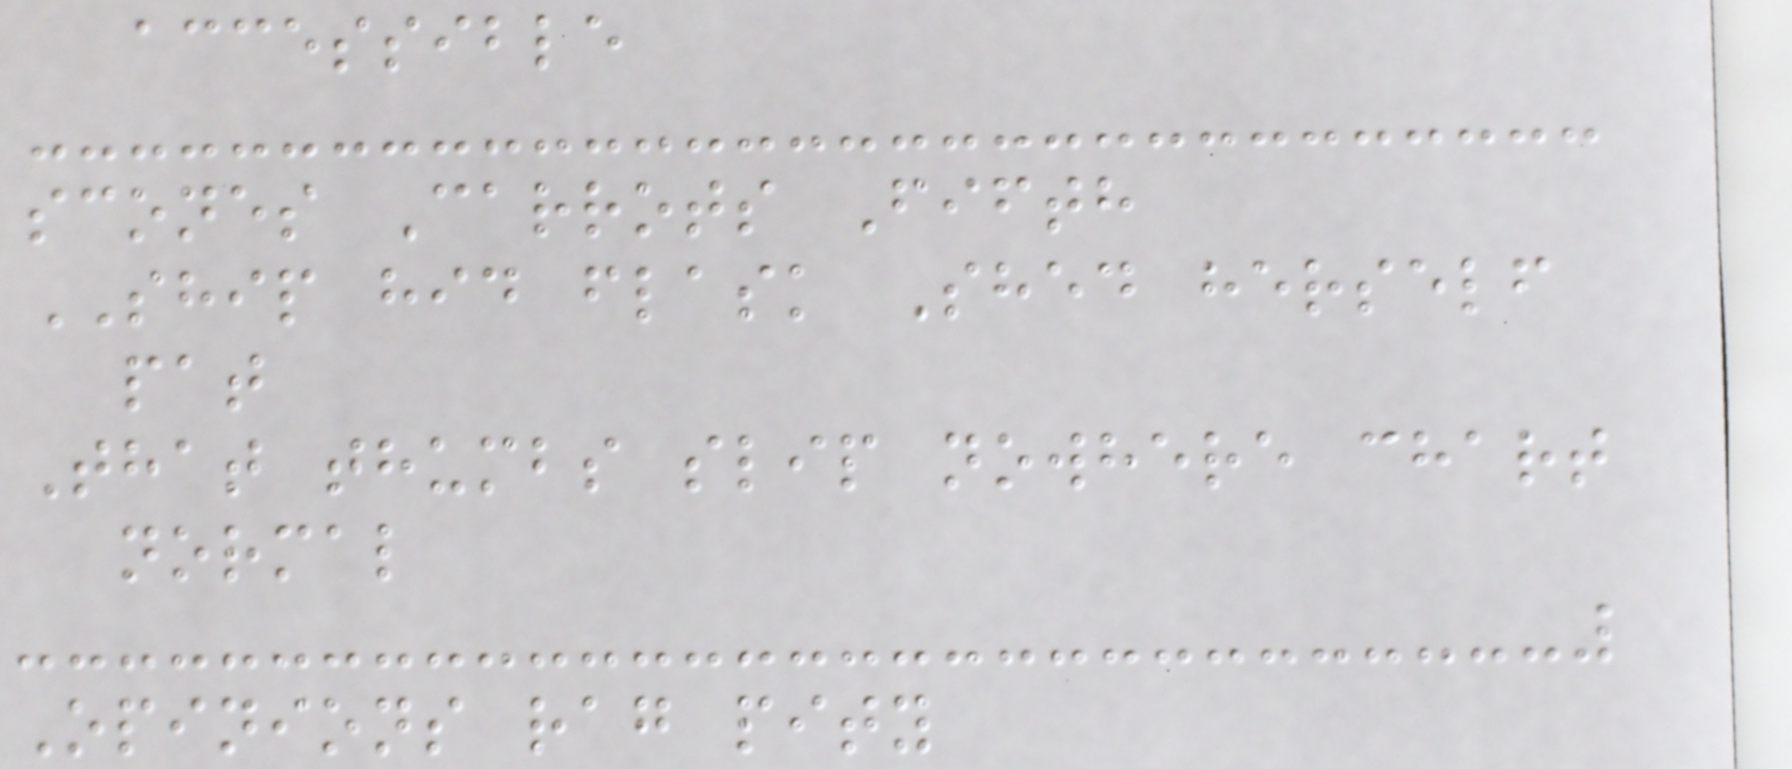accessible
scones Carrots Fifth
SHIP hid flask Shed herself
pat
That thumbs slip nowhere chart
normal
Opinions rag pity
